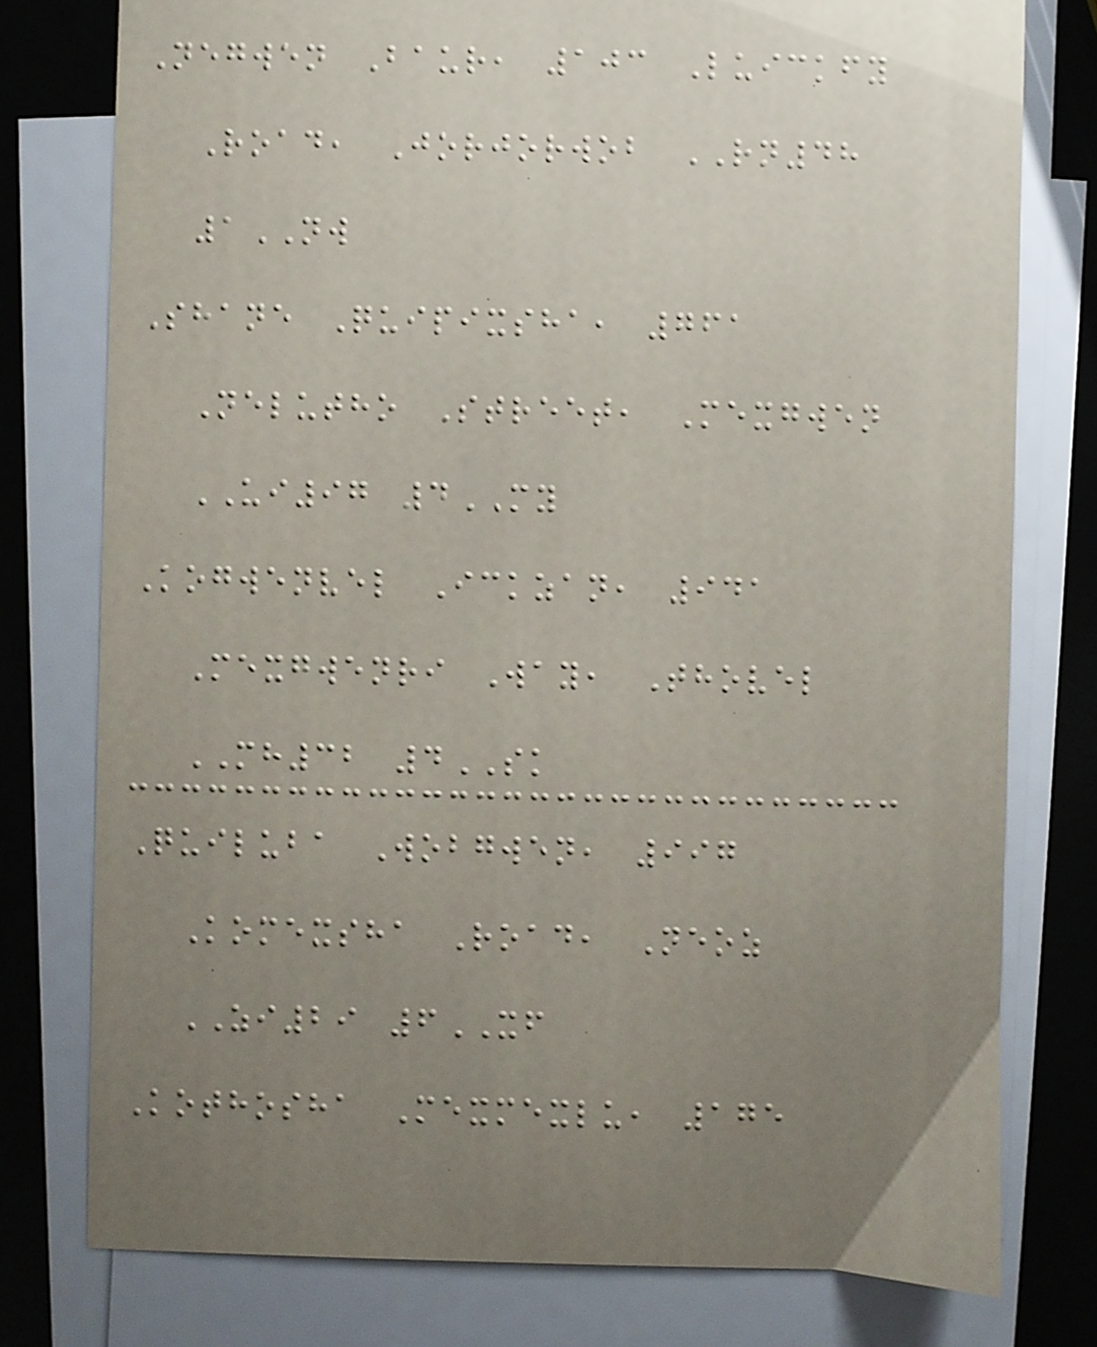Negwen Baur, 103 Luickfy
Road, Jorjorwob RN48
1NW
Shane Quipixsha, 761
Nelutho Street, Mexgwen
UI97 4MY
Kogwenvel Ickzan, 941
Mexgwenri Way, Thovel
MH32 4SK
Quiluba Wobgwen, 997
Komexsha Road, Neoz
ZI29 6XF
Kothosha Mexmexlu, 175
